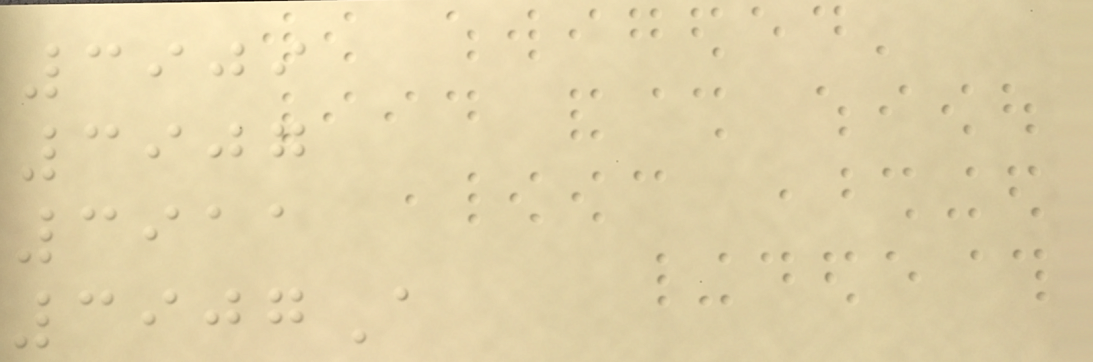3909
3907
3911
3907A
